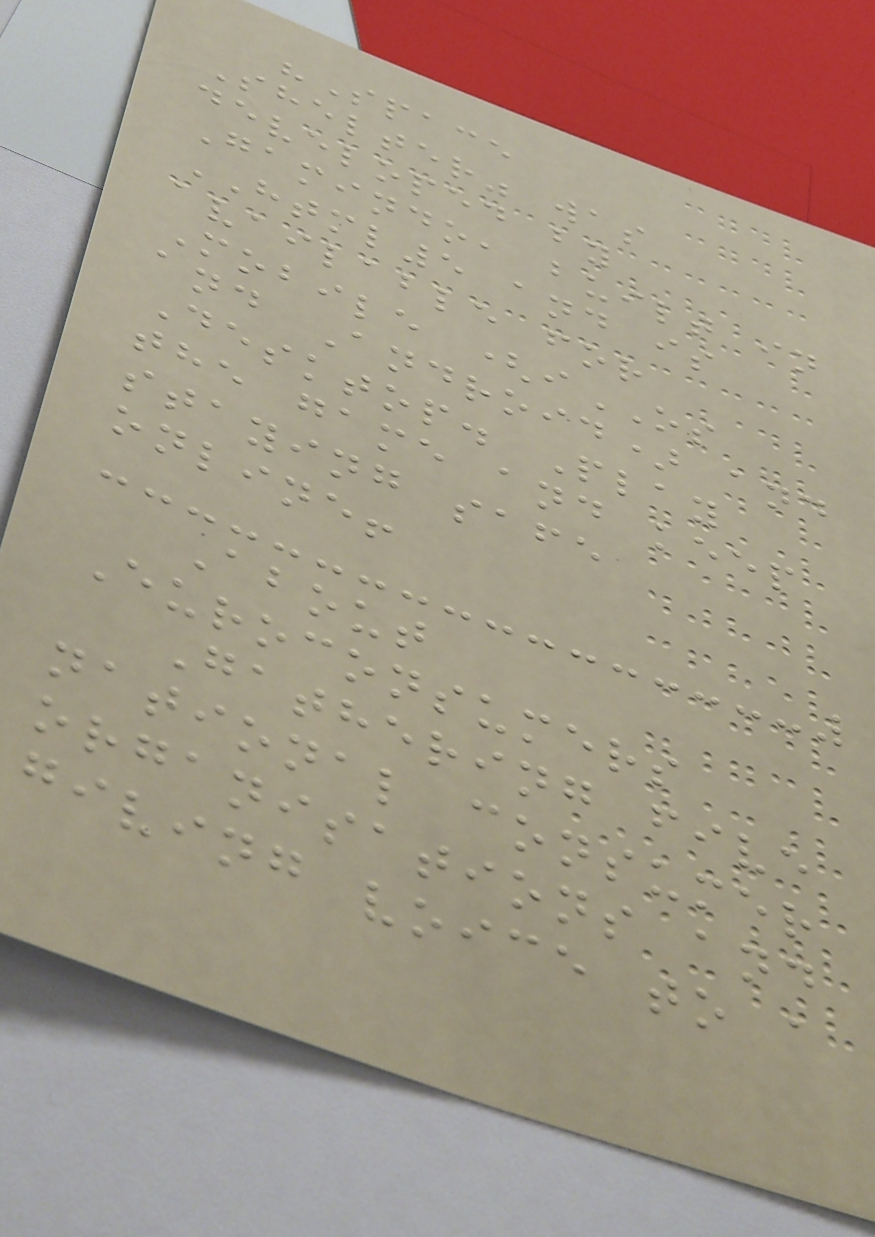"Space
Shelter" was
developed by
Gamindo, built in
HTML5 and is
available for
Mobile (iOS
and Android) and
Desktop. Play
the game and keep
staying safe
online!
About
Euroconsumers
Gathering five
national consumer
organisations and
giving voice to a
